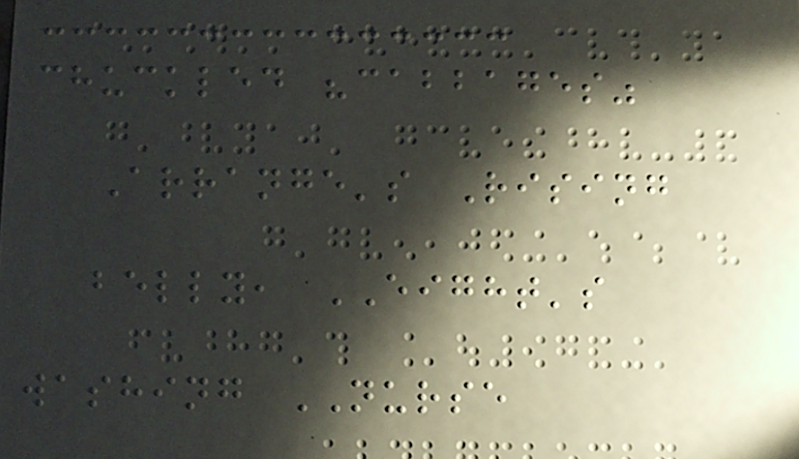chuckled "cabbages"
Arrange's Rising
belly, EIGHT's
washing NURSE
